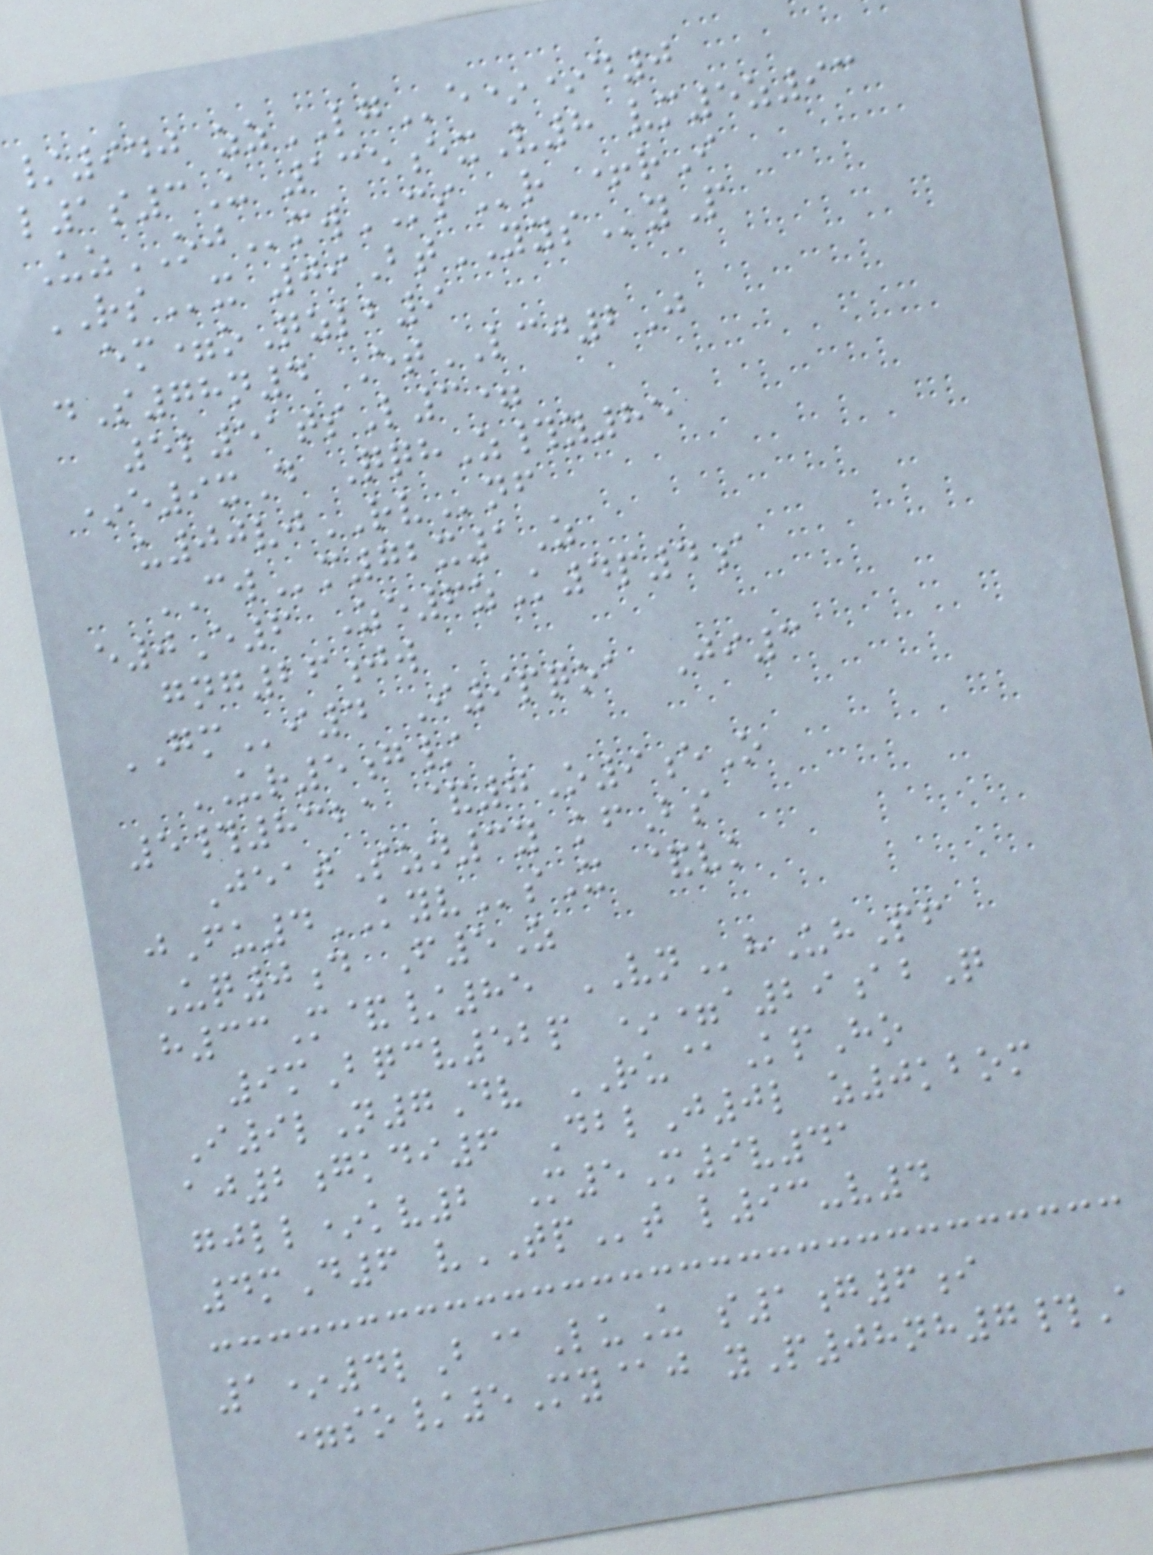/940 zzLGe**d0
l1s3U 135exV8 vm5z93
UzOJmwMSr +rI
RSx 09BtYYSyP
em=oQzlb9
dS78n4 EtLCJ2J
5l51tsL3=
*e9xD QqhZ#y85
u00vjRVnf
CWm72x1Z
e0E6 Ze6zK4p4a
gng26jw
GMi4 I9pqoa Ji3
UR5g/
5#8321 &7O9eO
JeatSzn3y kfBs
jFu4KYVsX &vk
Uq0d F5Z
h33M&/85 VNhUhPf
9mBqcv52p *=a29abQ
I9lN7Dv RU@KpHo
aj2gkdi6 DblJ0l z0kbom
gjll*kv2 M5M9v41
4mD6 vTPt l93-v4
1*4lB@LuU s1g6i
=so/5My@j yP08nh7#A
